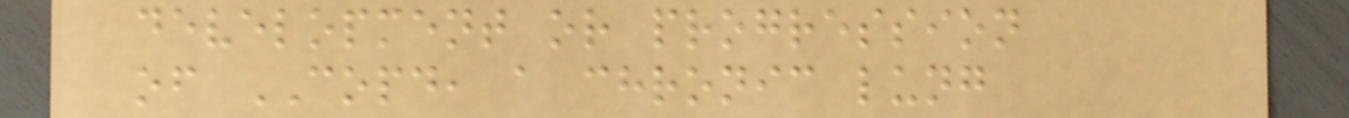development or progression
of COPD, a chronic lung
